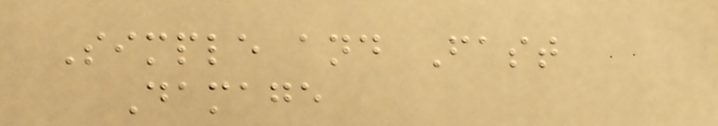Simple and Fast
Damage
